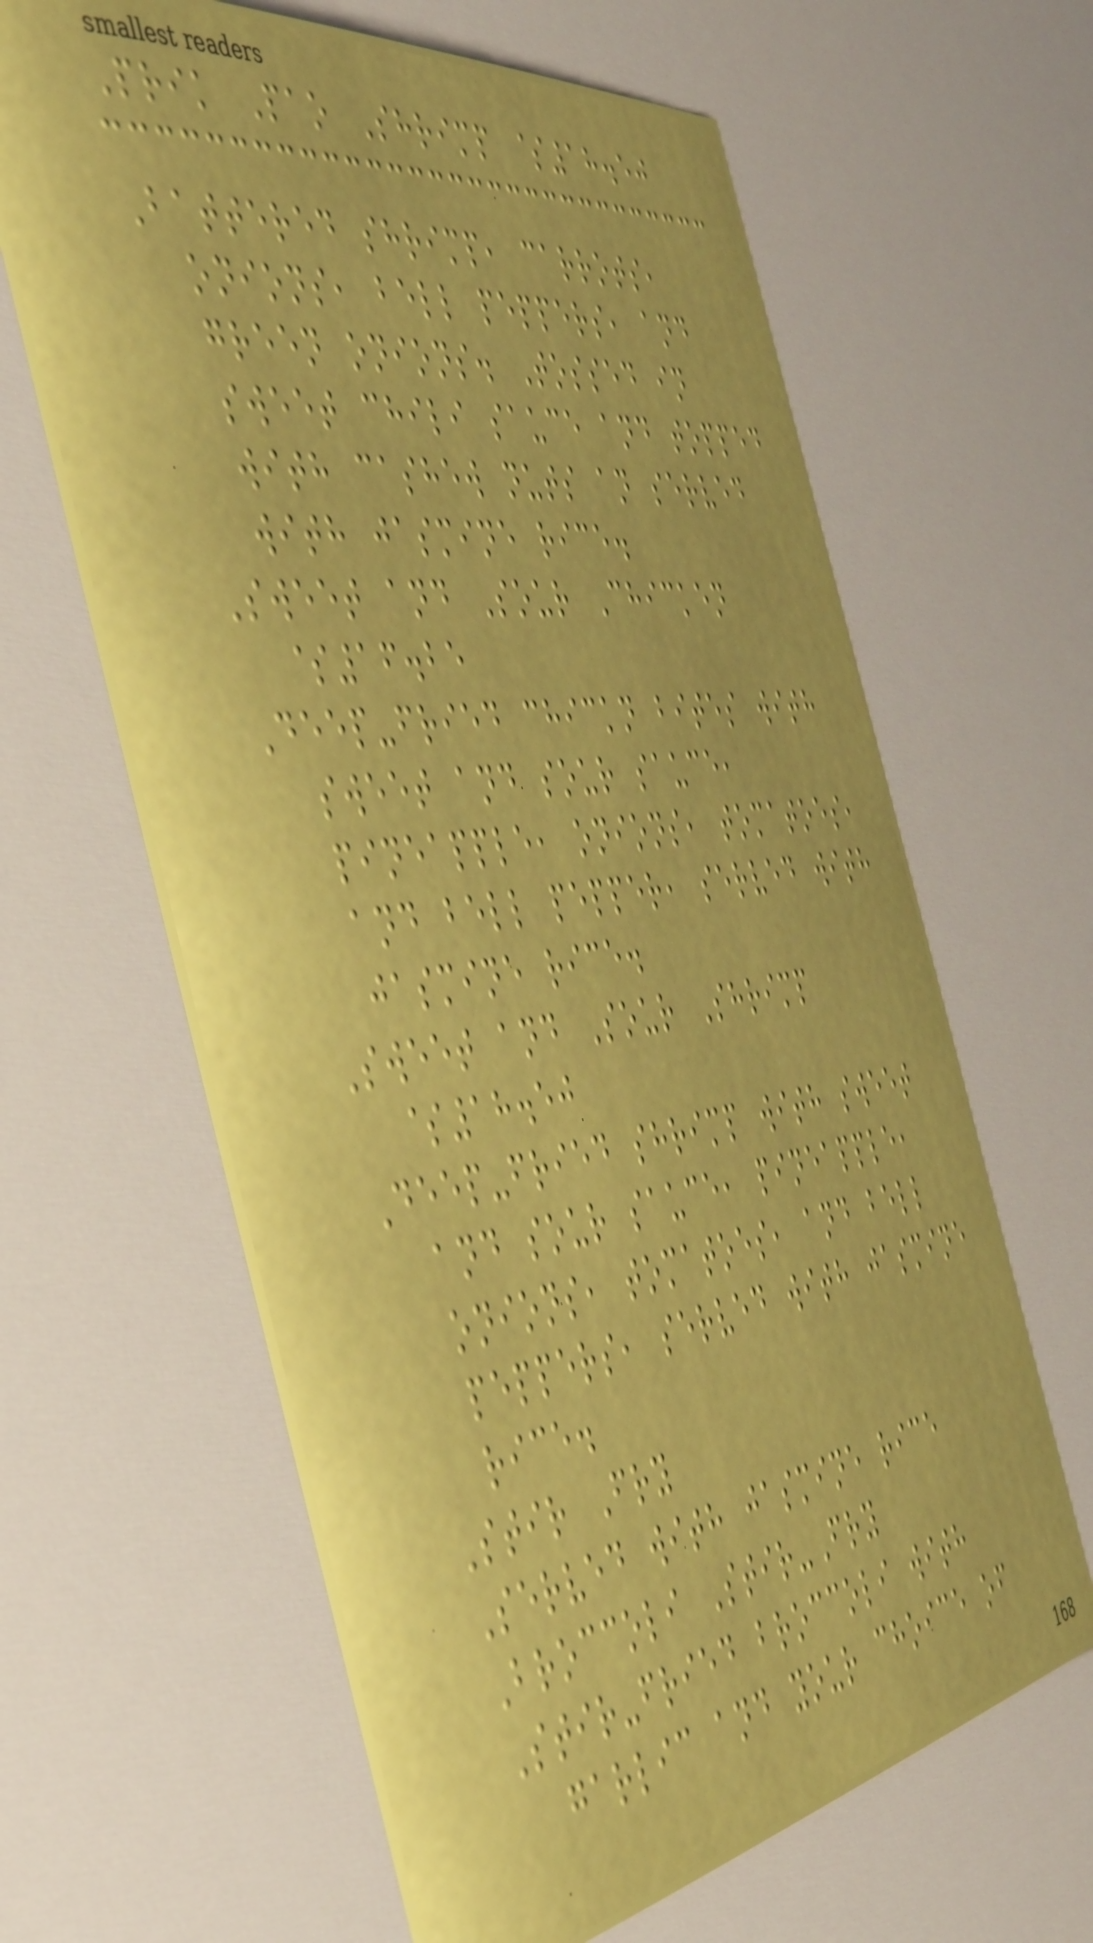Prik Pao Shrimp $18.50
Battered shrimp, carrots,
onions, bell peppers, and
green onions. Tossed in
sweet chili sauce and topped
with cashew nuts an served
with jasmine rice.
Sweet and Sour Chicken
$16.25
Deep-fried chickn bites with
sweet and sour sauce,
pineapple, onions, tomatoes,
and bell pepper, served with
jasmine rice.
Sweet and Sour Shrimp
$18.50
Deep-fried shrimp with sweet
and sour sauce, pineapple,
onions, tomatoes, and bell
peppers, served with jasmine
rice.
Stir Fry
Served with jasmine rice
Broccoli Stir-Fry
Stir-fried broccoli with
garlic and your choice of
